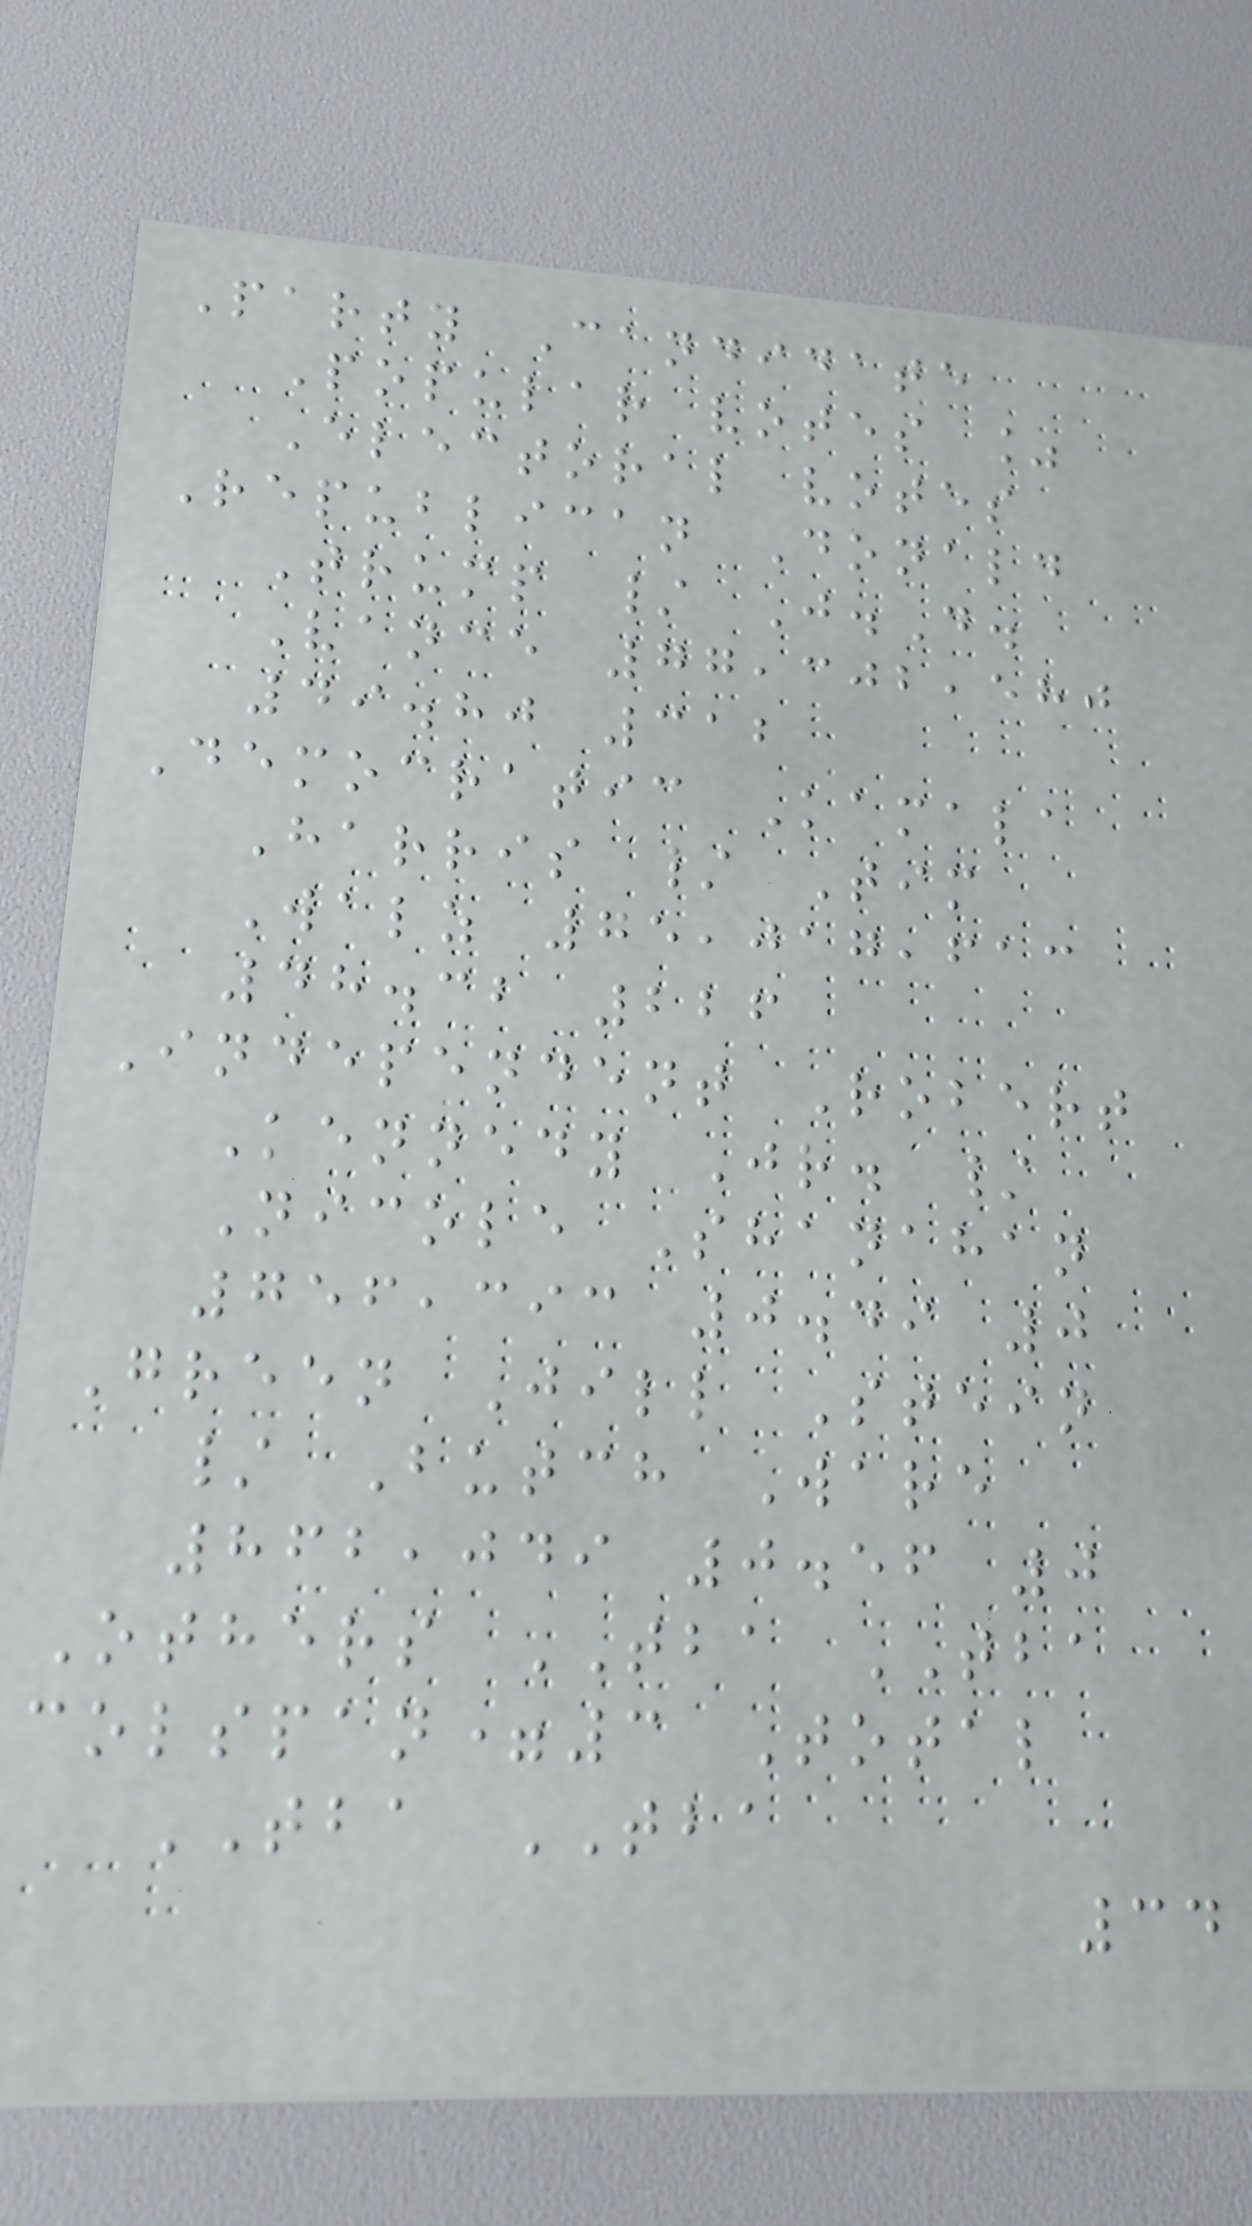Party Candidate
Popular votes %
Electoral votes
Republican Donald
Trump / J.D.
Vance 77,302,580
49.80 312
Democratic Kamala
Harris / Tim
Walz 75,017,613
48.32 226
Independent Robert
Kennedy Jr. /
Nicole Shanahan
756,393 0.49 0
Green Jill Stein
/ Butch Ware
862,049 0.56 0
Others TBA TBA
colspan=3 Total
TBA TBA
34
